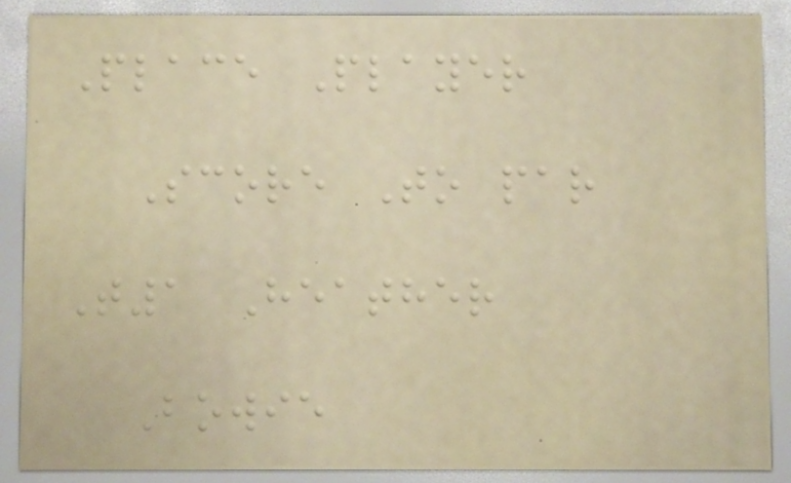Place Player
Score To par
T1 Heather
Bowie
